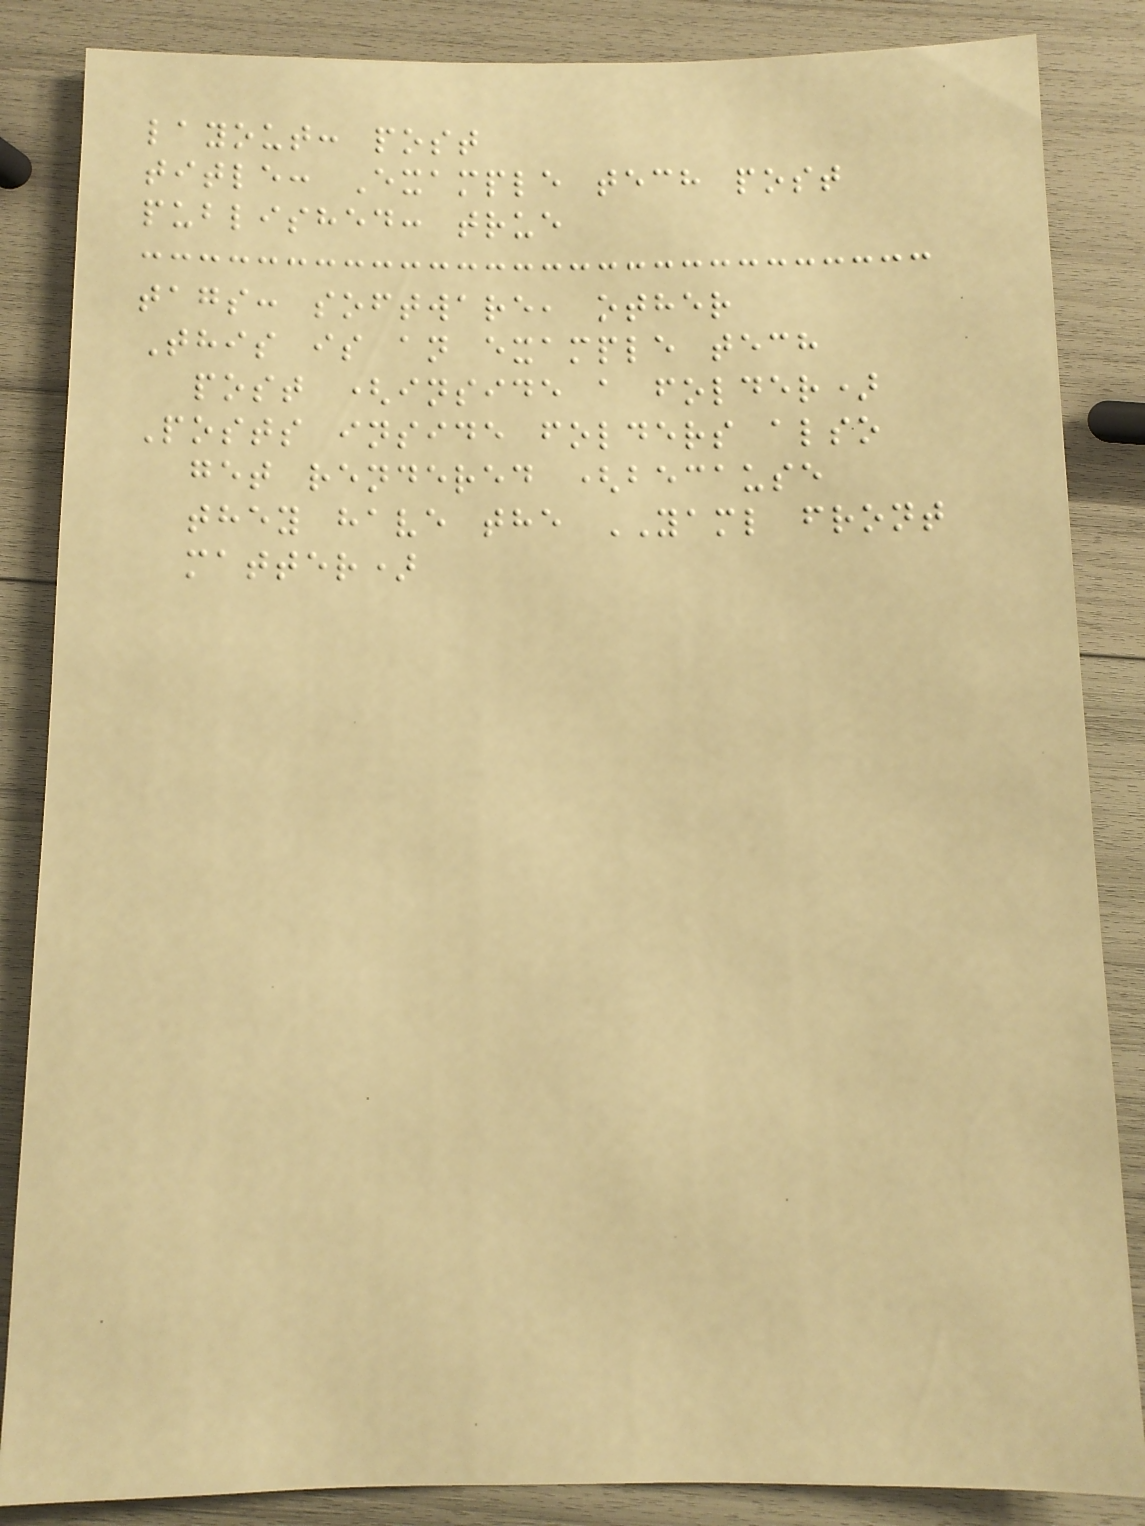layout: post
title: Example tech post
published: true
tags: software, other
This is an example tech
post (inside a folder)
Posts inside folders also
get rendered (because
they have the YAML front
matter)
